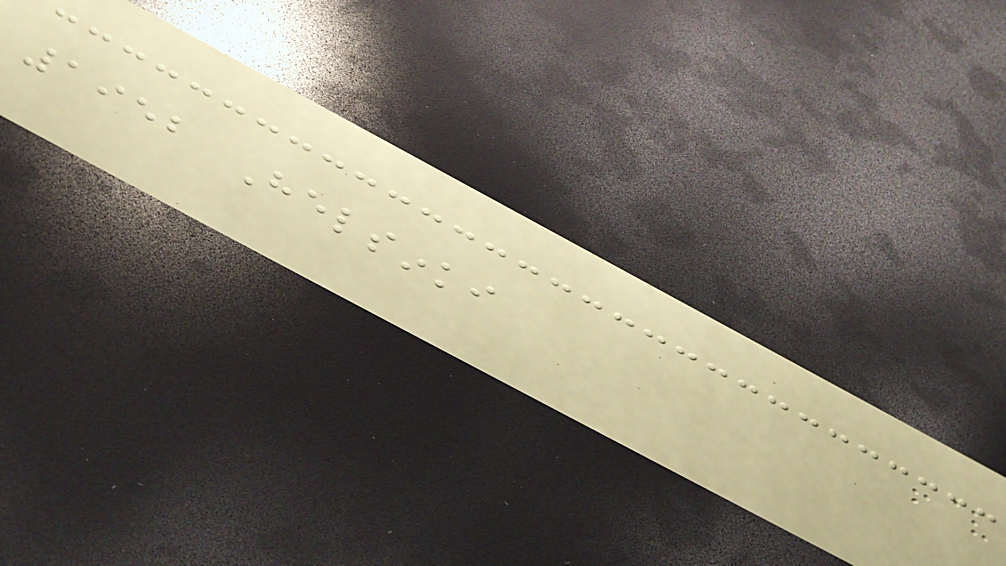1952 Helsinki
